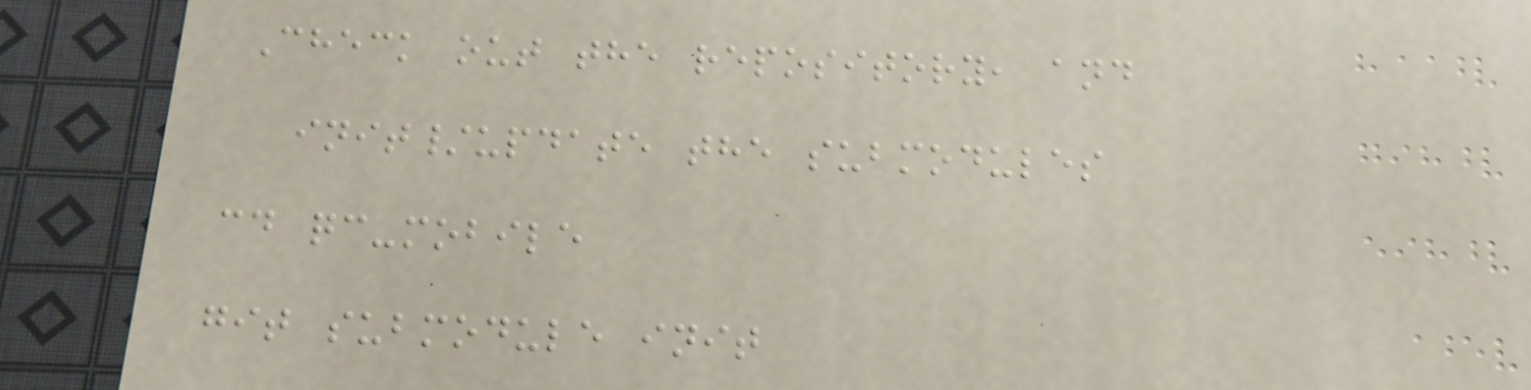Check out the repository, and
init/update the submodules
cd qc-mobile
git submodule init
